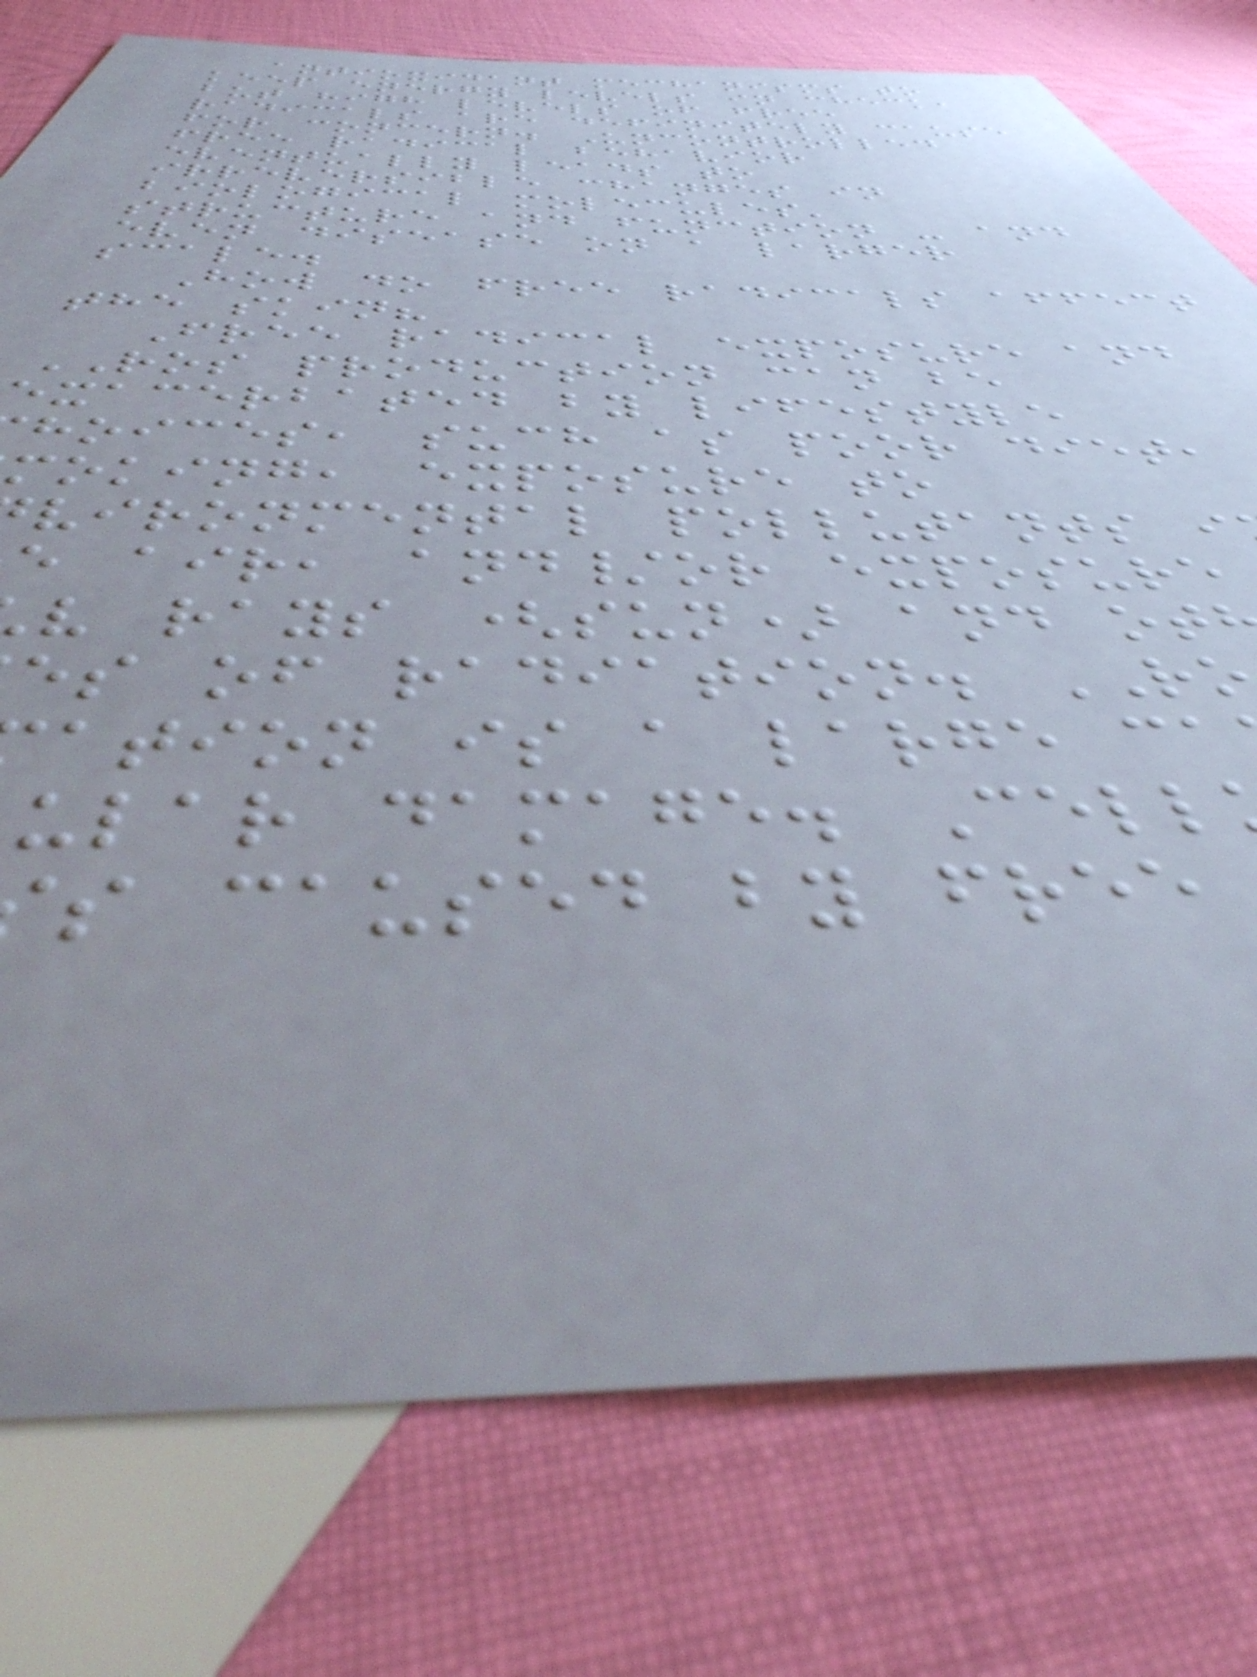antioxidant mechanisms to
keep energy levels in check,
but high levels of free
radicals are definitely cause
for concern. Uncontrolled
free radical behavior
eventually leads to
irreversible changes in
biological molecules'
structure and function - and
even disease on a larger
scale.
How do free radicals affect
the skin?
Free radical exposure and
ROS production can be
exacerbated by lifestyle
hoices, such as poor diet,
moking, exposure to
vironmental pollutants i
e air, and/or exposure
v rays (sun) and ot
es of radiation.
ation is a large ca
ular damage. Cell
s caused by free
